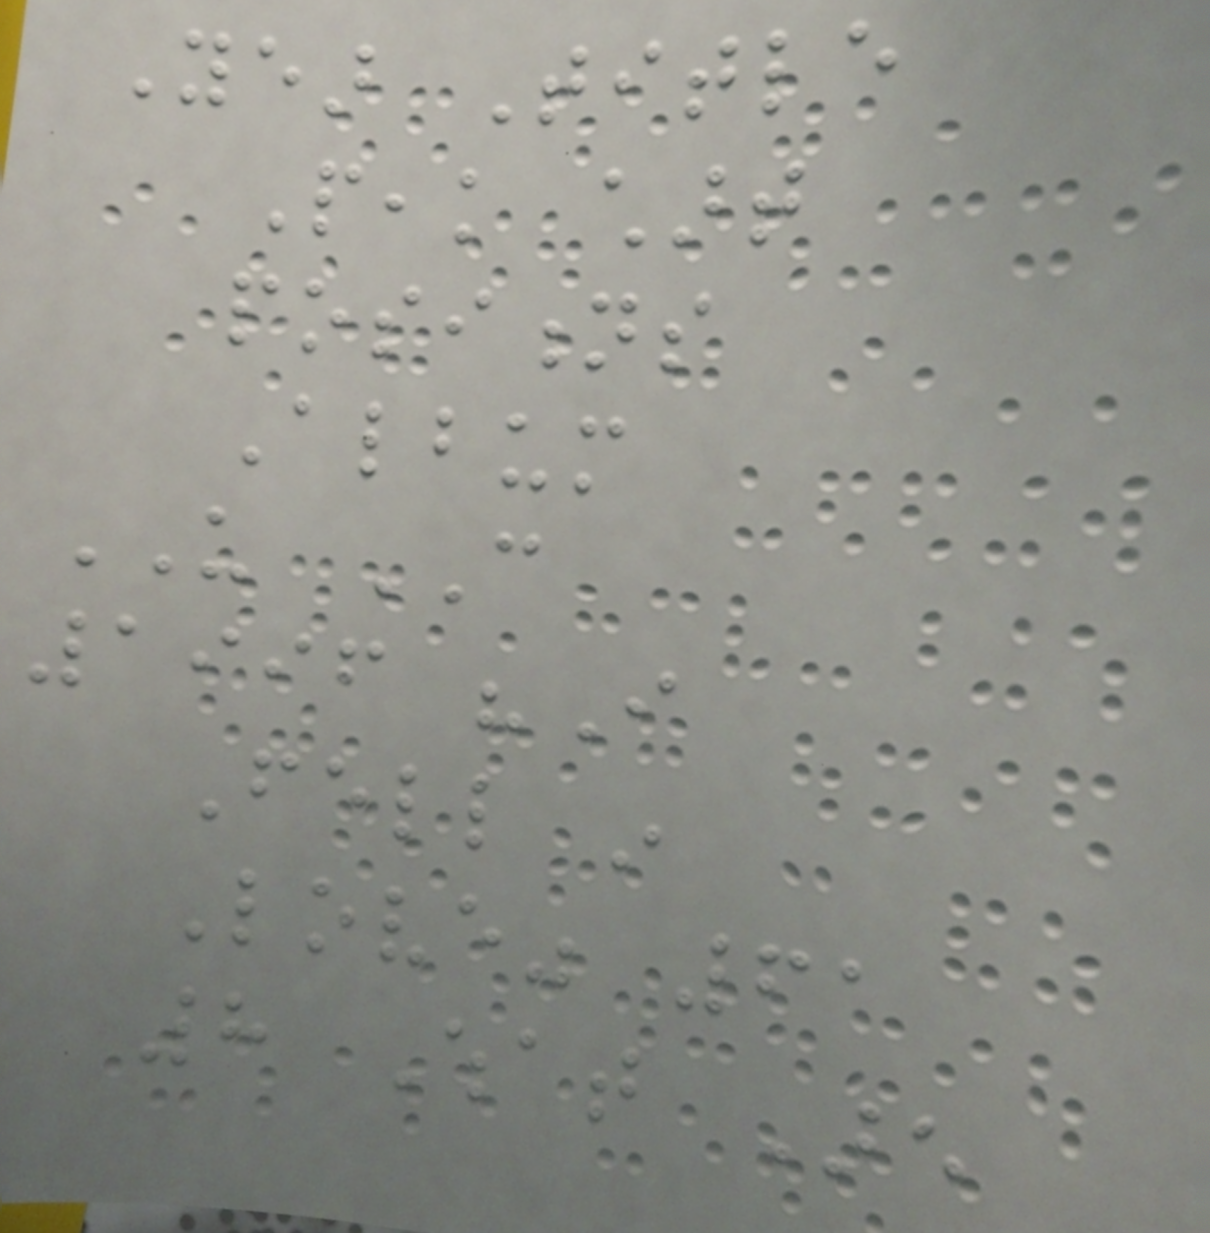Year Title
Peak chart
positions
Album
US CAN
1996 "I
Fell in
Love" 61
8 What Are
